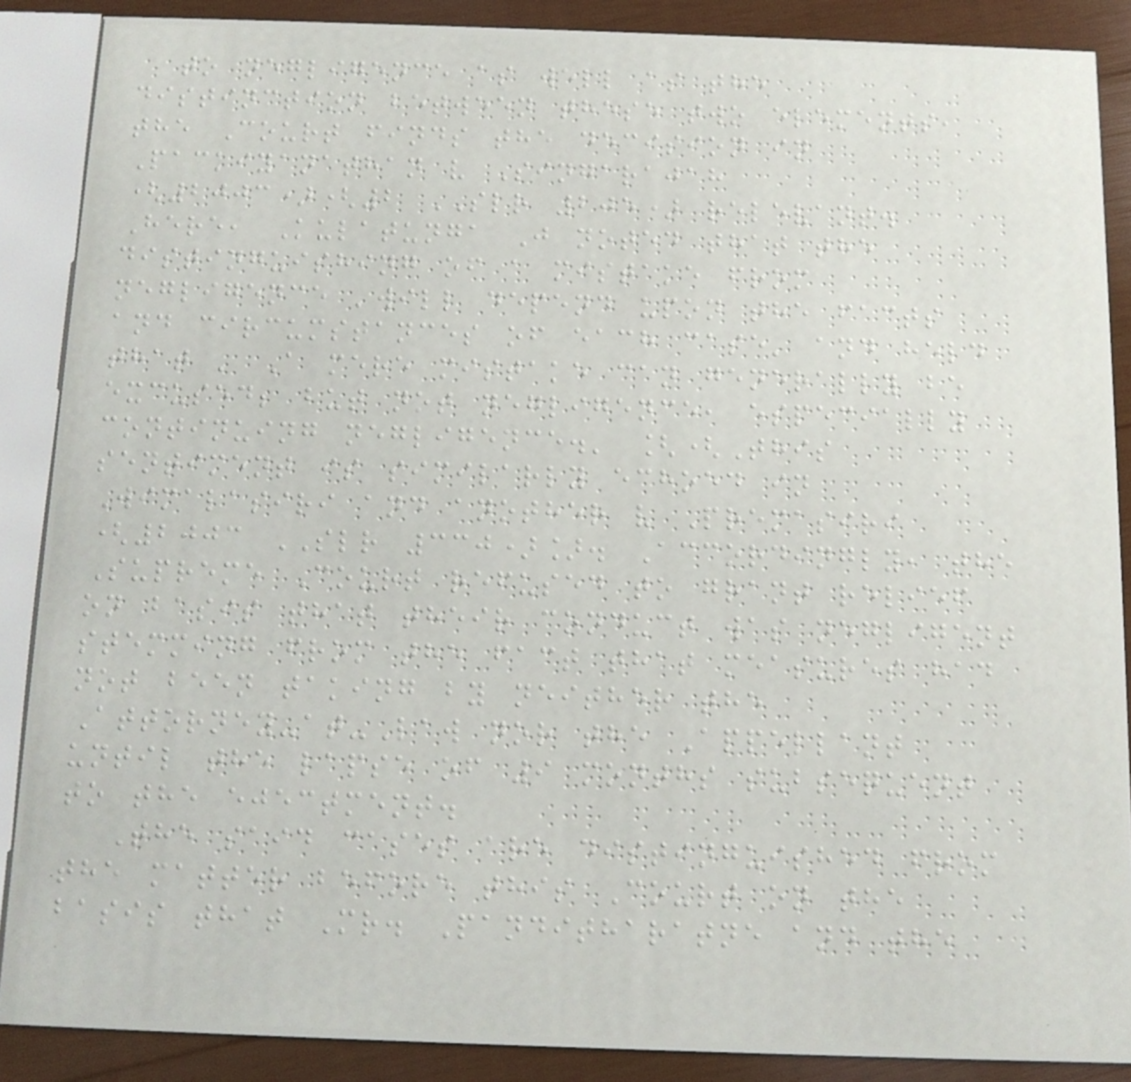to negligence as well as the
distinction between these two elements,
the Court finds the decision in
Packiyanathan v Singarajah
(2003)(2 SLR 205) relevant.
Here, Kulatunga J noted that the
distinguishing of a mistake from
negligence 'will depend upon the facts
and circumstances of each case' and held
that ' A mere mistake can generally be
excused; but not negligence, especially
continuing negligence.' [(This
sentiment is similarly echoed in
Wimalasiri and another v Premasiri
(2003 SLR 330)]. Accordingly, the
Supreme Court refused to grant relief
on basis that their conduct was negligent
stemming from the fact that measures had
not been taking by neither the
Attorney-at-Law nor the Appellant
until the lapse of 9 months subsequent
to the ejectment.
The said cases are distinguished from
the matter before this Court on the
basis that Mr. Panditharatne and the
